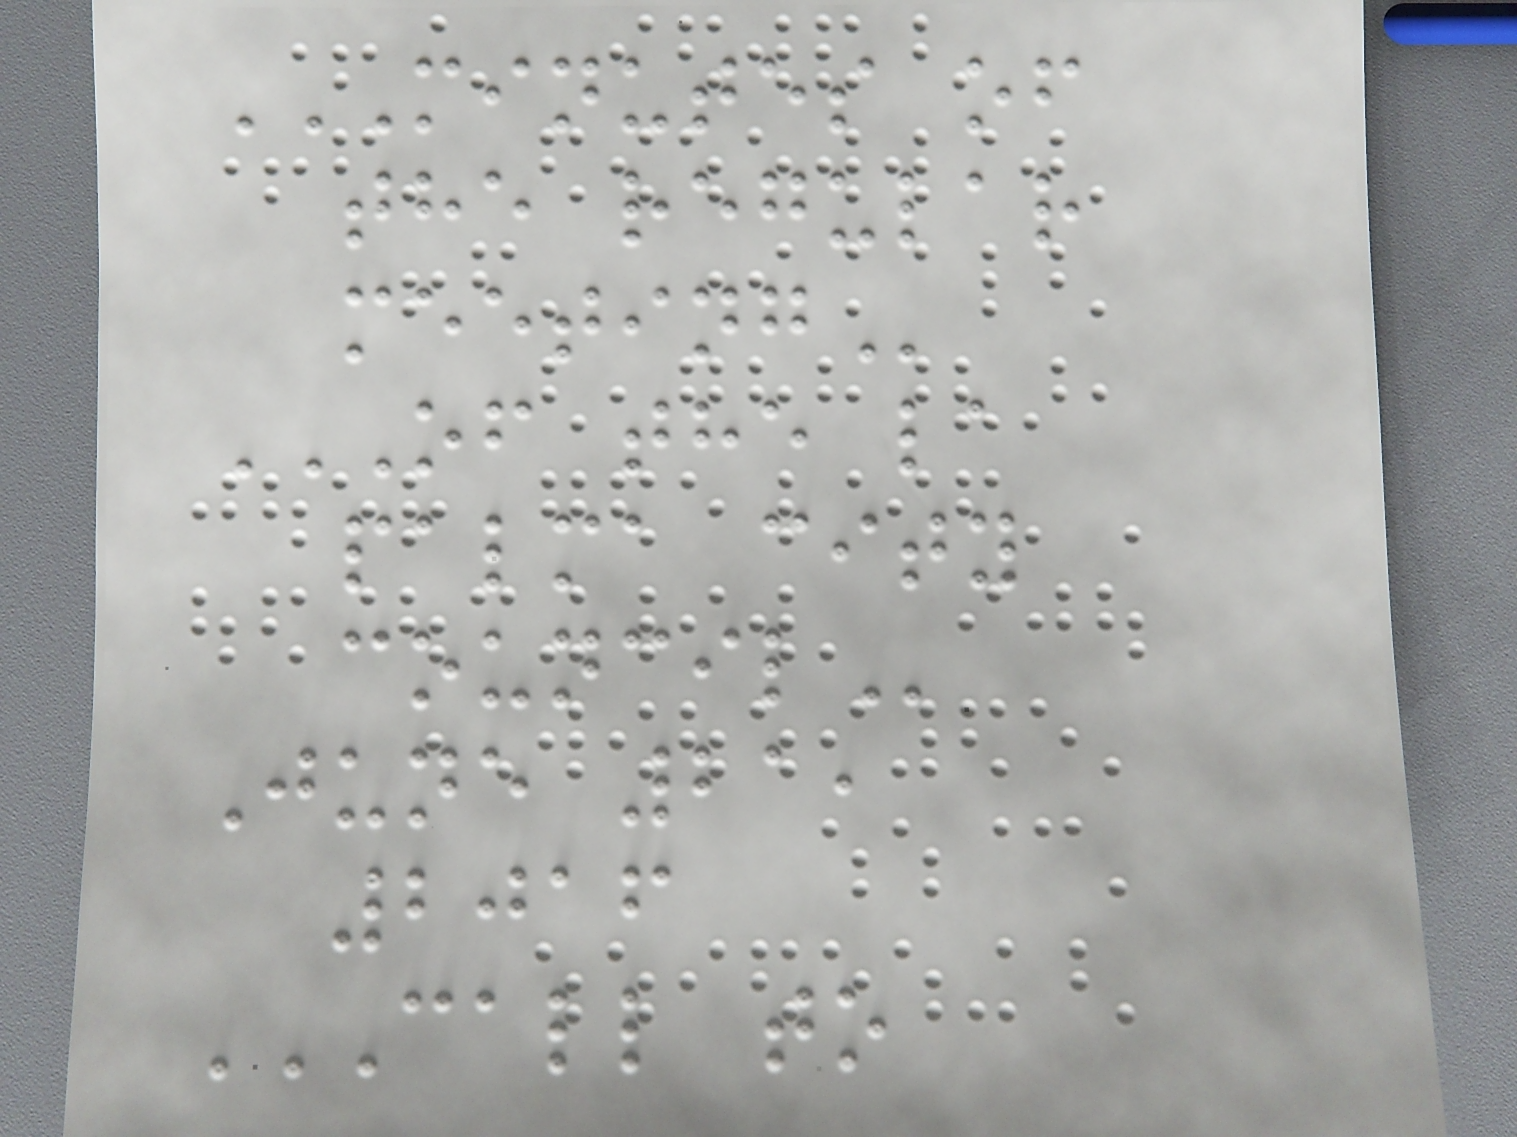MINUTES OF
THE REGULAR
MEETING
OF THE LA
PALMA CITY
COUNCIL
June 21,
2016
CALL TO
